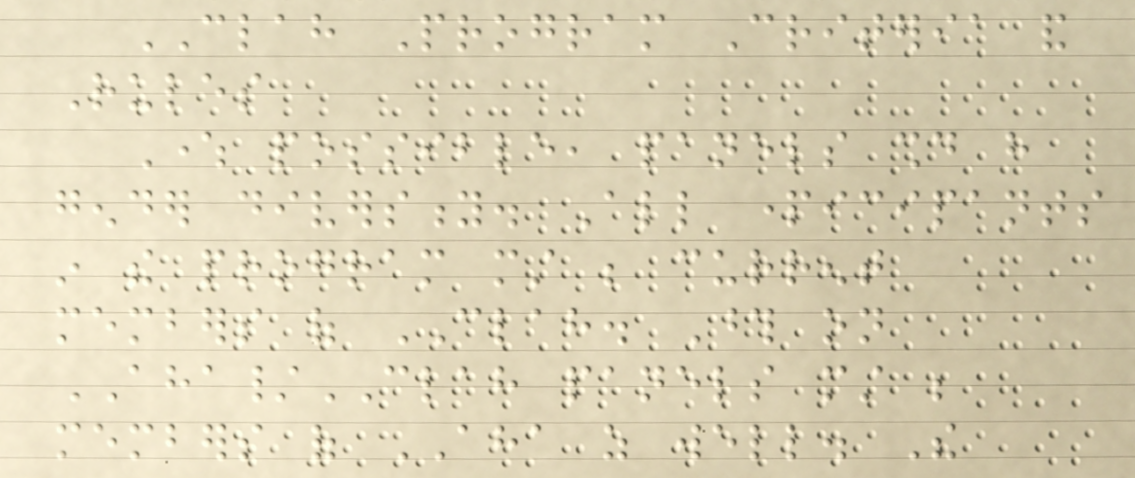CLAH Program Criteria and
Rules
Where possible, panels should have
gender diversity. All participants
in the program must be current
members of CLAH. Those on
AHA/CLAH panels must be
members of AHA as well. The
